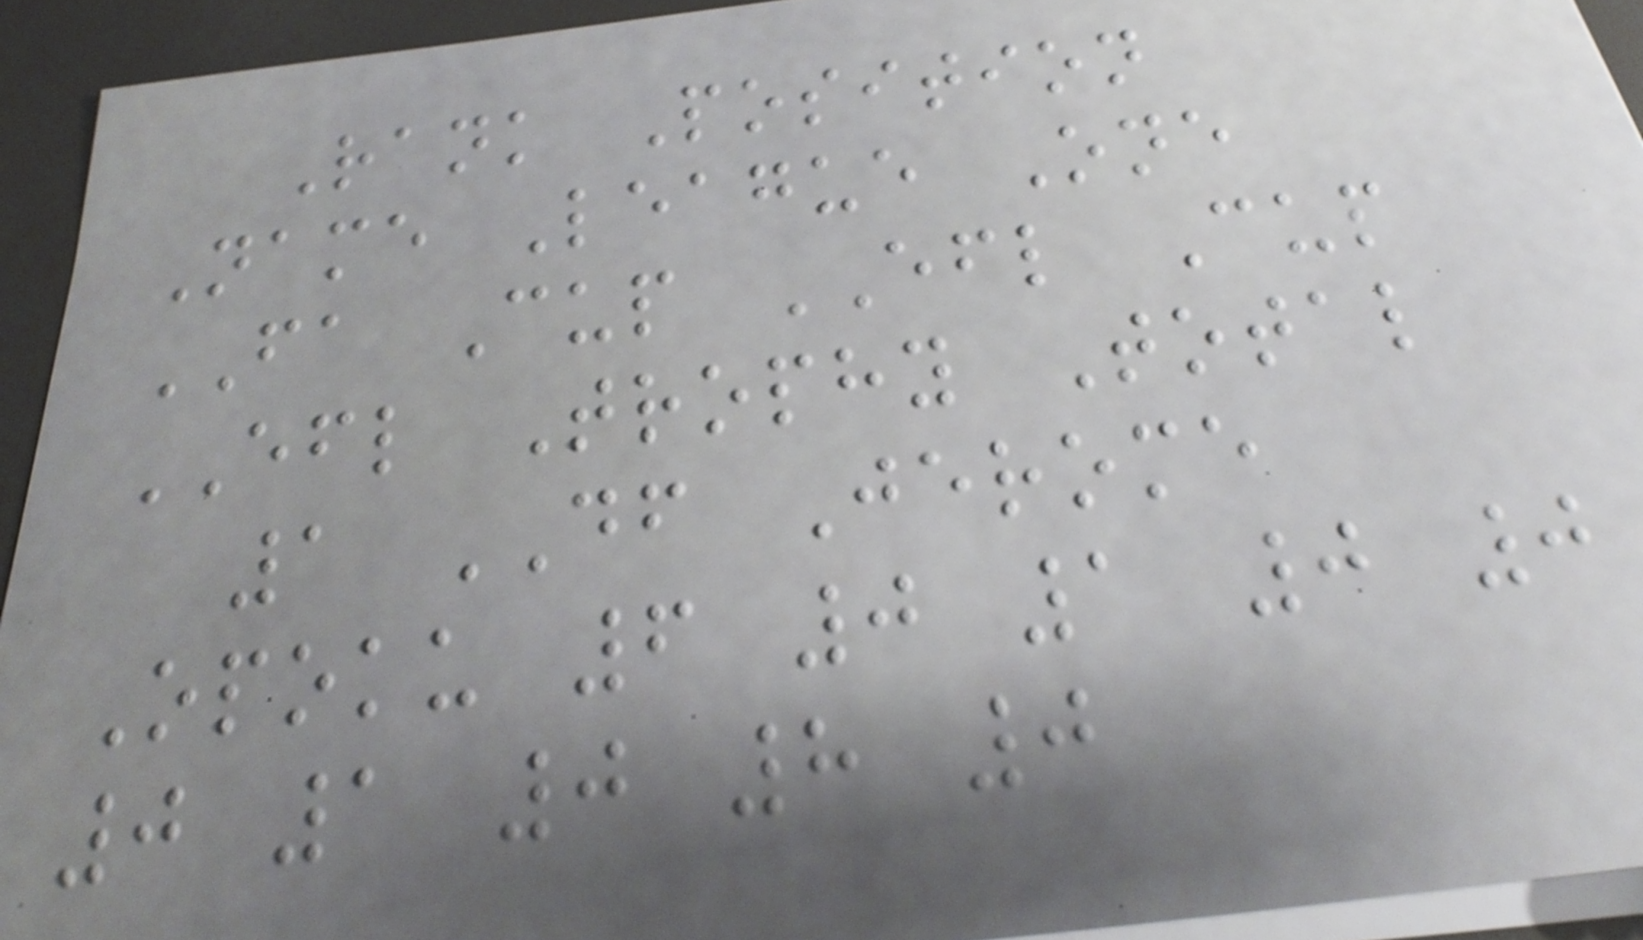Rank Position
Name League One
FA Cup EFL Cup
EFL Trophy Total
1 DF Jerome
Opoku 6 0 1 0 0
0 1 0 8 0
